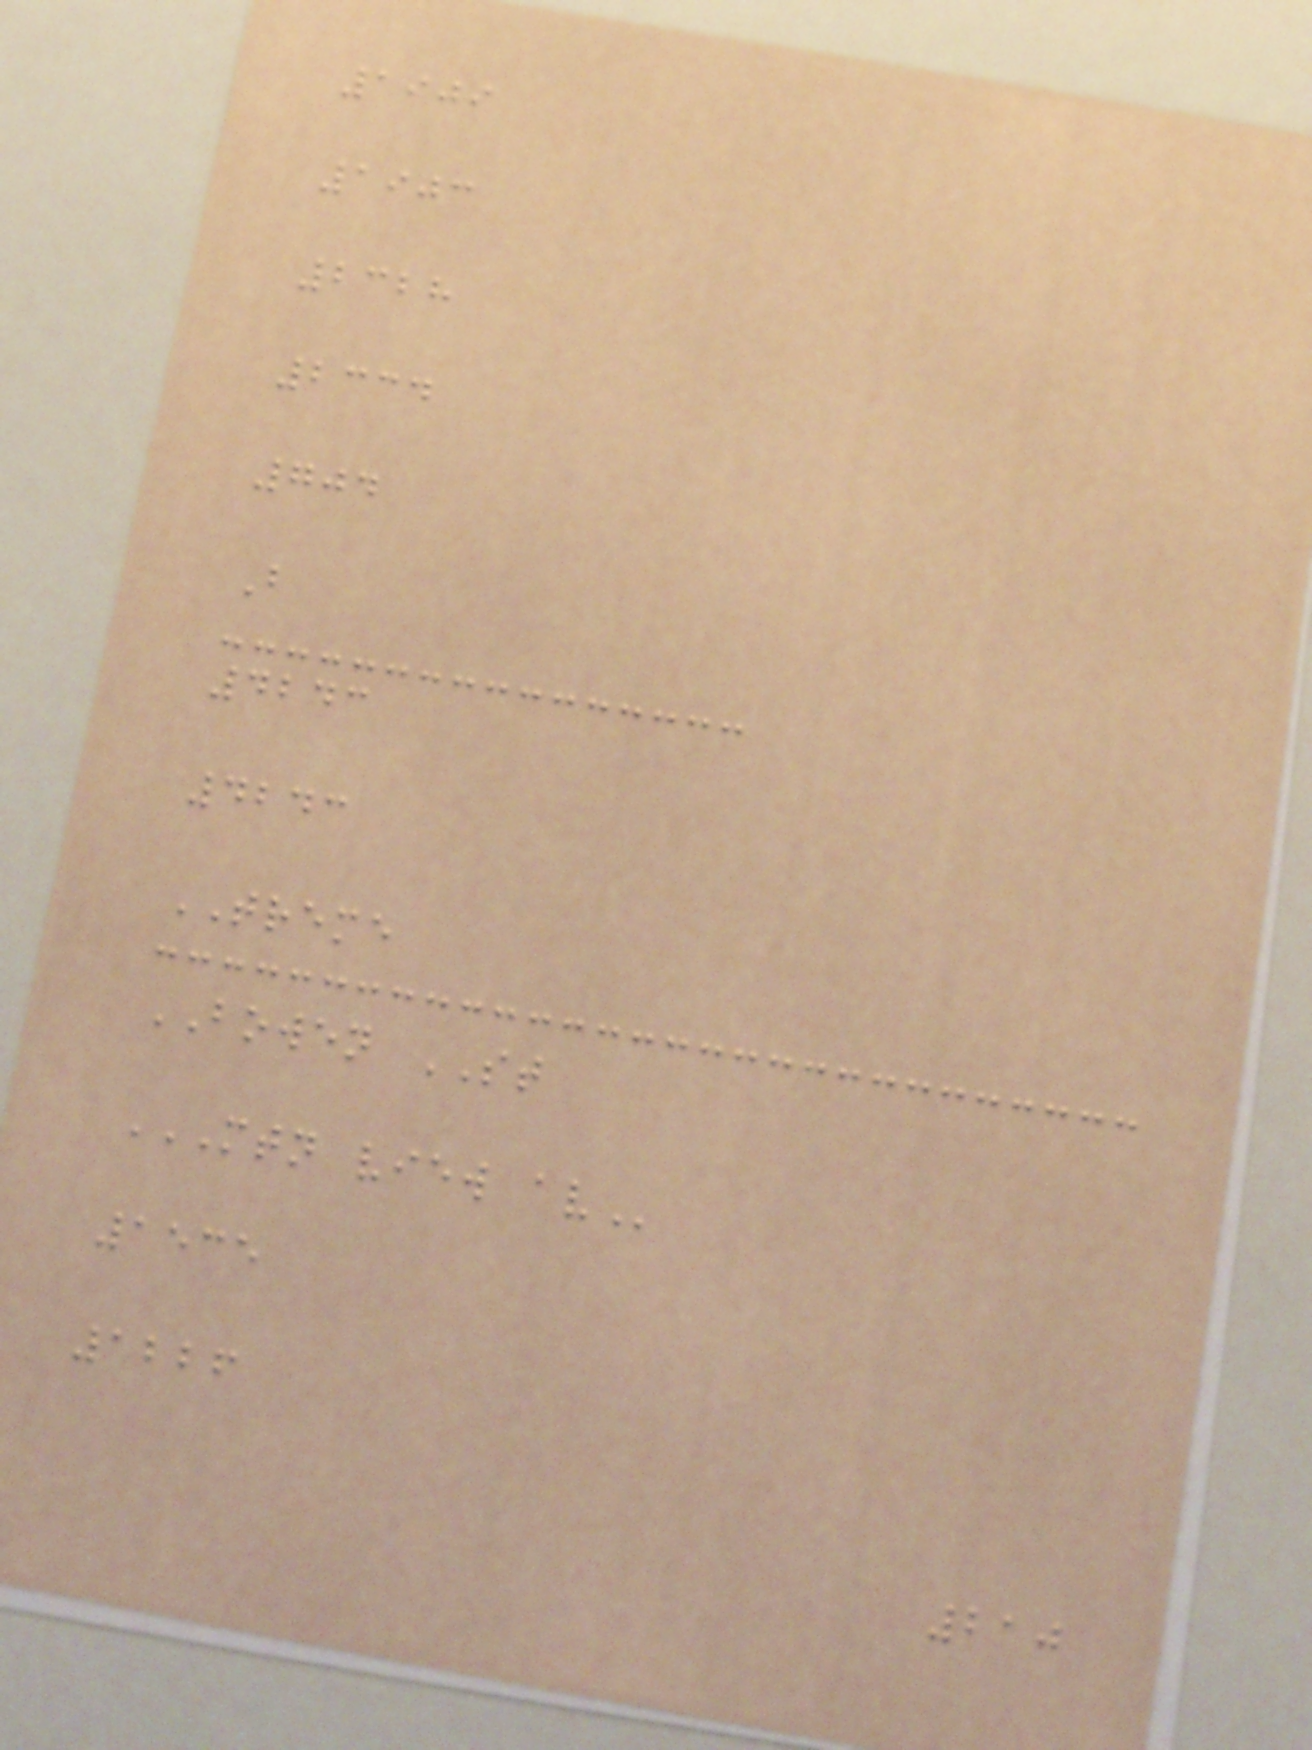1909
1903
2328
2334
704
B
4243
4243
TREME
BOWEN ST
MTN VIEW AV
1535
1226
210
